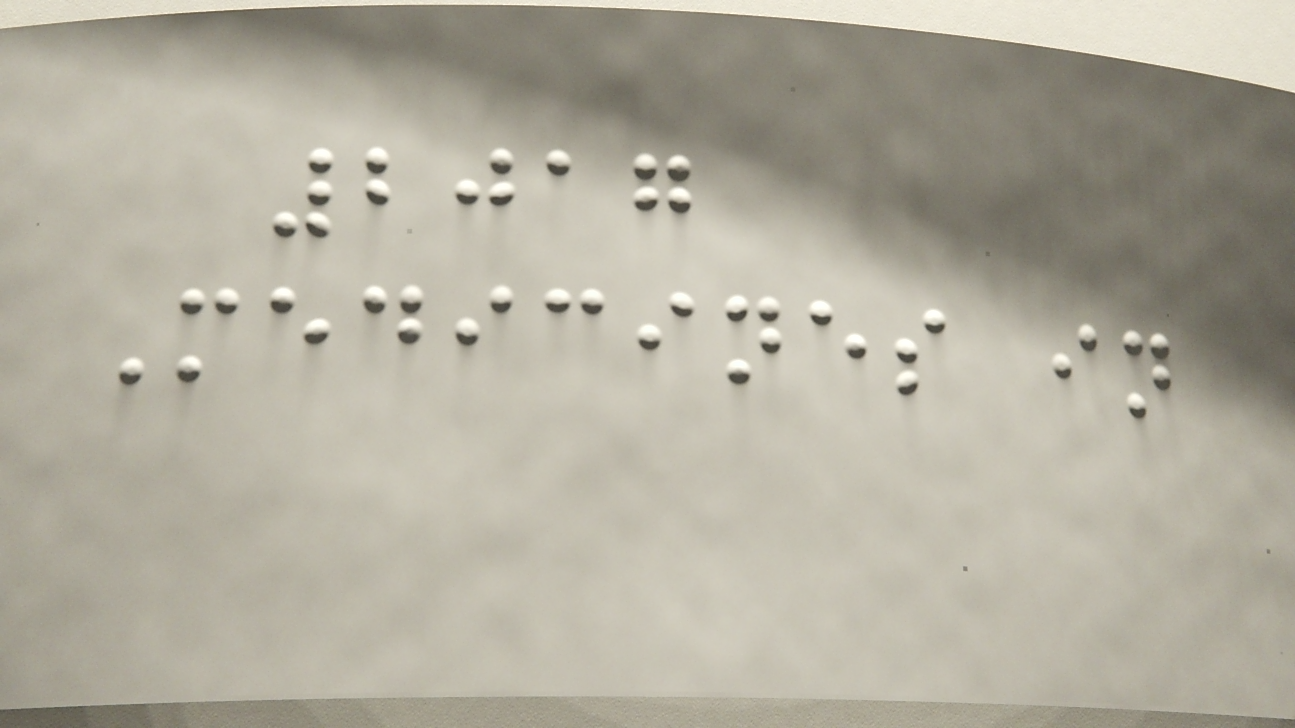2017
Medicines in
